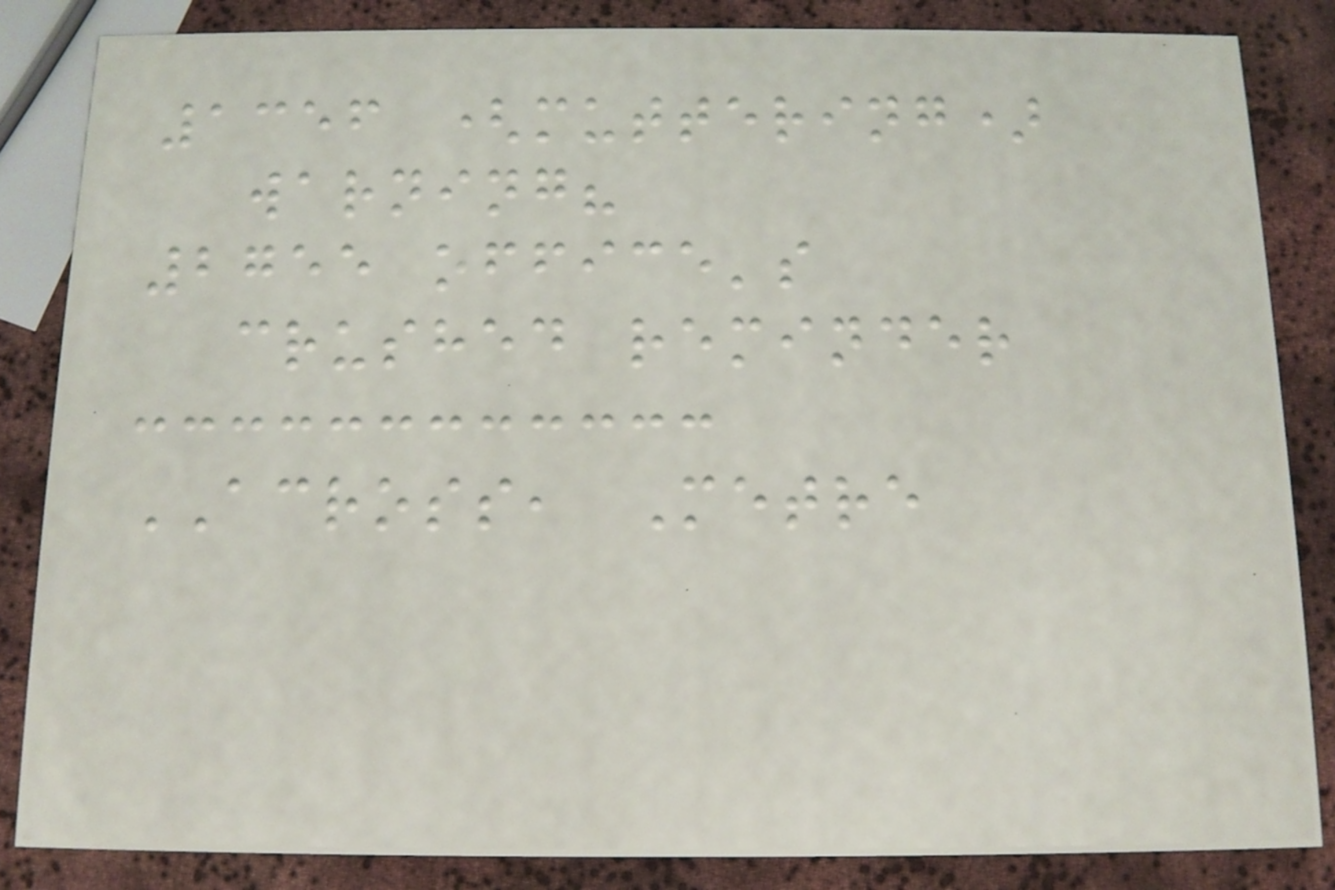1356 (muttering)
warning?
2755 office's
crushed reminder
ACROSS, Metre
